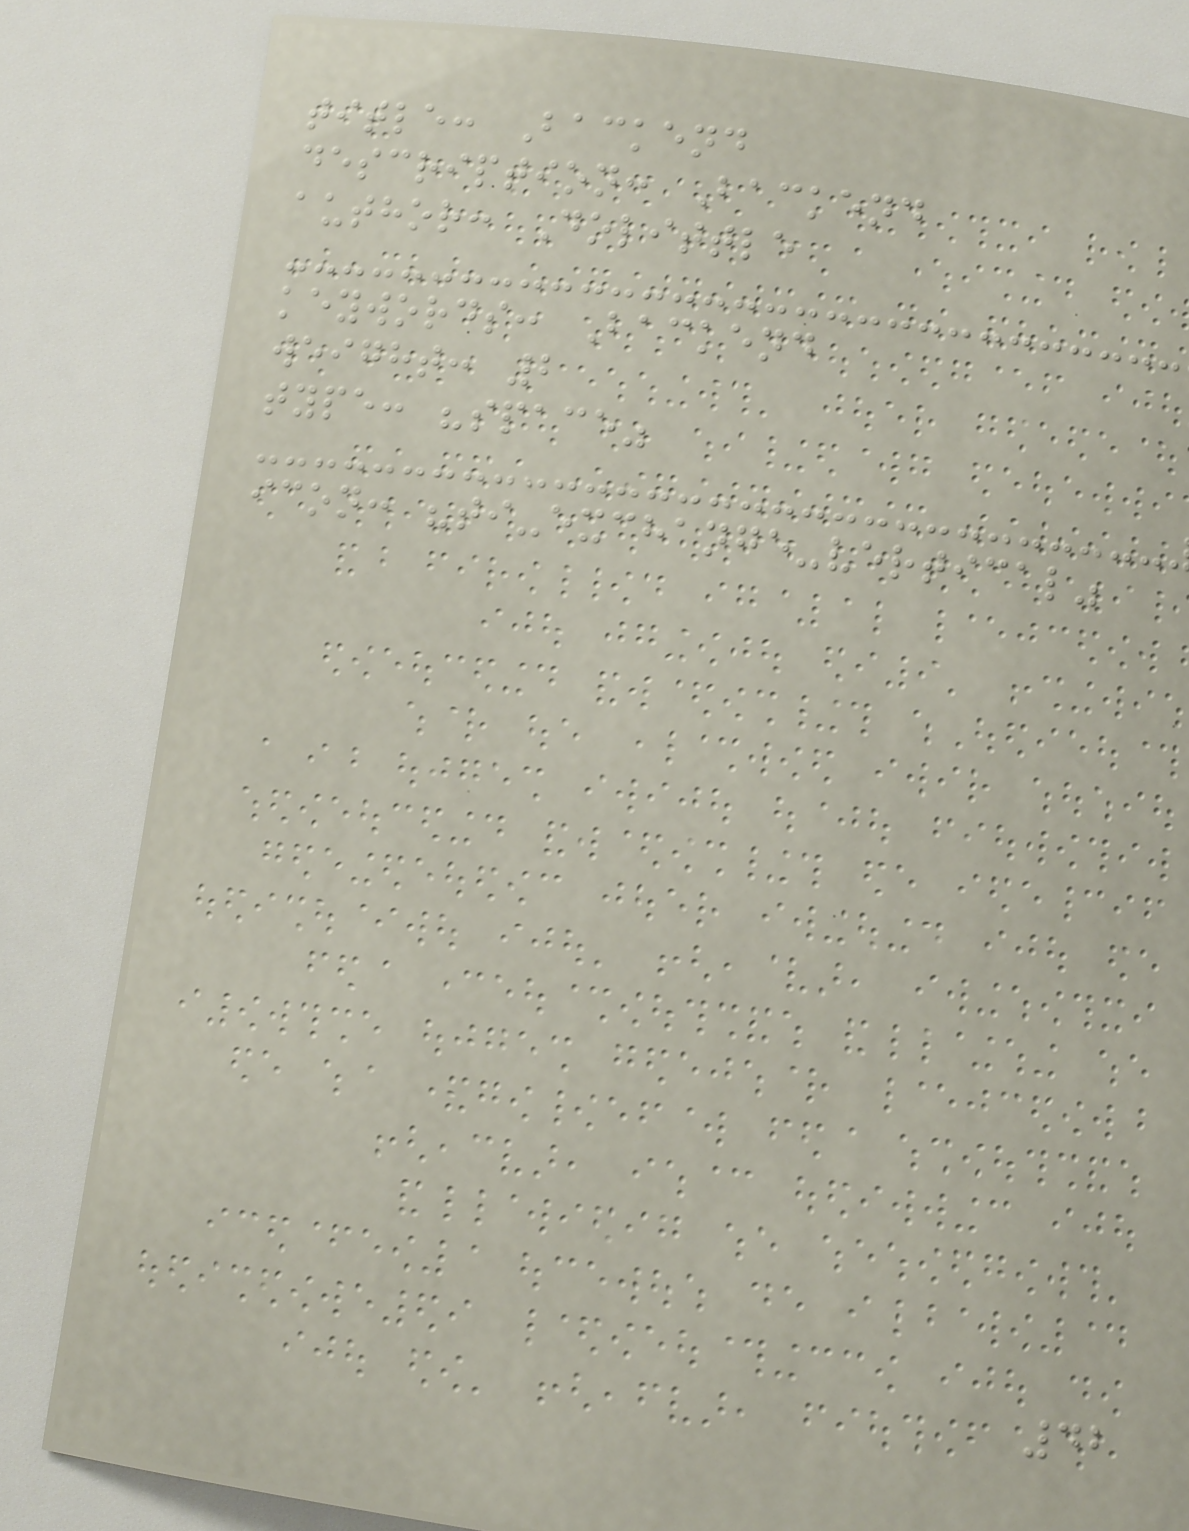title: Backend
description: Backend
author: Dolittle
keywords: Backend
weight: 2
type: "space"
icon: "ti-exchange-vertical"
42
